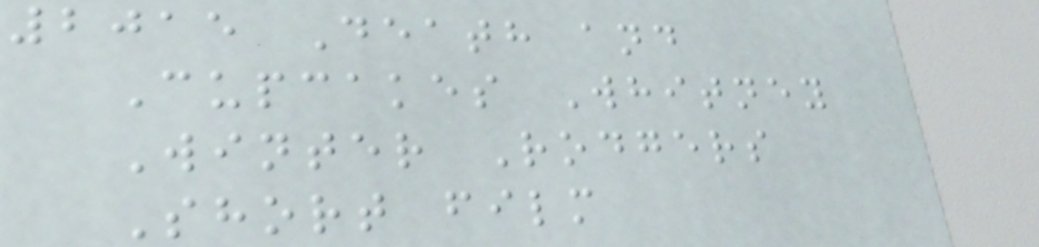2015 Death and
Cupcakes Whitney
Winter Rodgers
Short film
